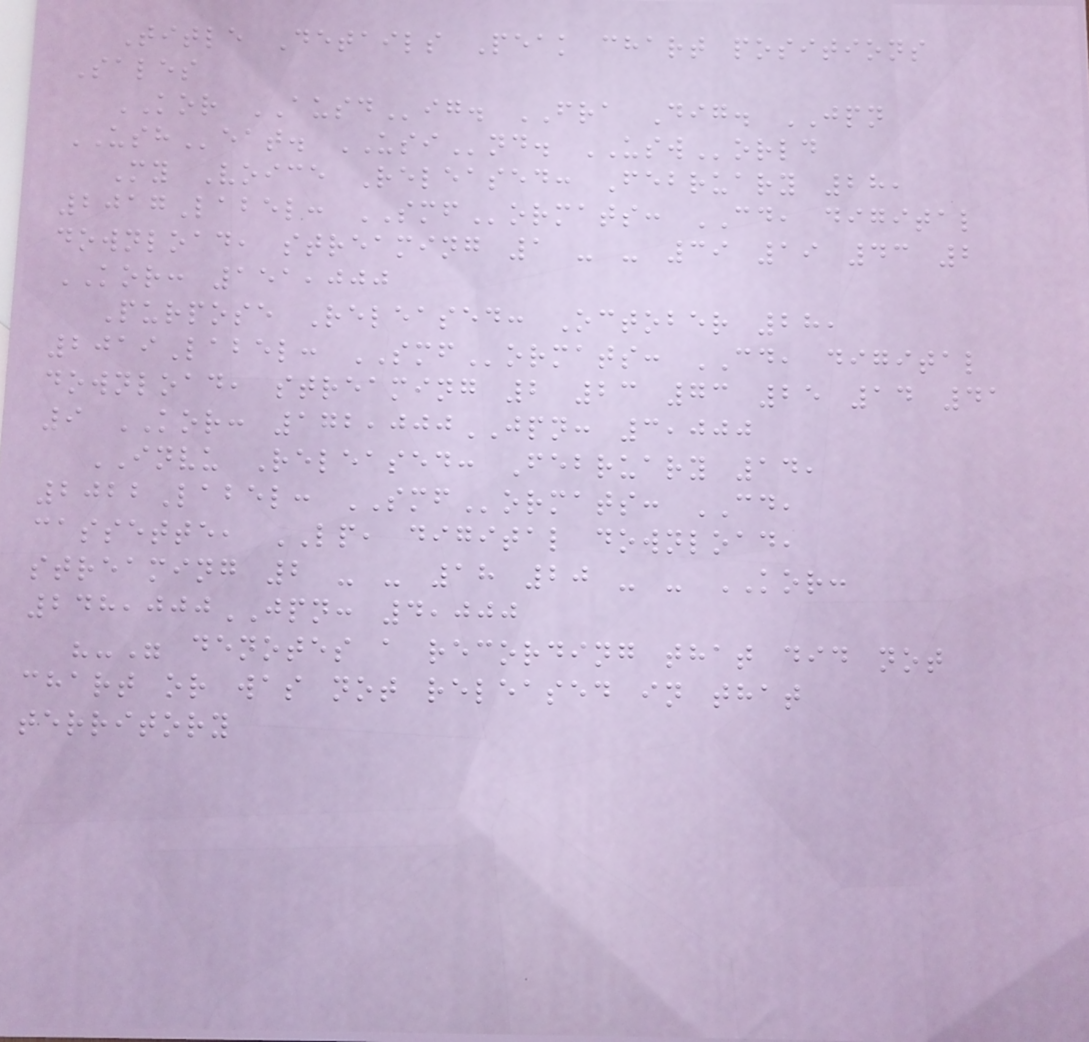Title Details Peak chart positions
Sales
KOR AUSDig. FRA Dig. JPN
USHeat. USInd. USWorld
My Voice Released: February 28,
2017Label: SMFormats: CD, digital
download, streaming 1 - - 39 19 43 2
KOR: 151,000
Purpose Released: October 28,
2019Label: SMFormats: CD, digital
download, streaming 2 23 73 25 14 41
9 KOR: 172,000JPN: 3,000
INVU Released: February 14,
2022Label: SMFormats: CD,
cassette, LP, digital download,
streaming 2 - - 18 20 - - KOR:
248,000JPN: 4,000
"-" denotes a recording that did not
chart or was not released in that
territory
